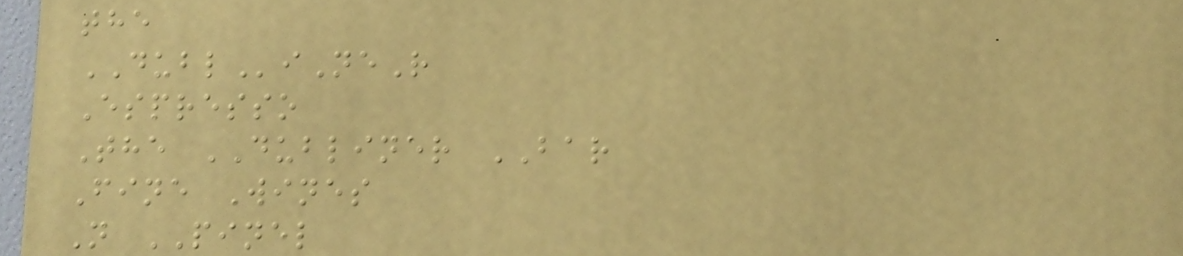the
DUBLiNeR
Espresso
The DUBLINER BAR
Fine Wines
N PINEL
